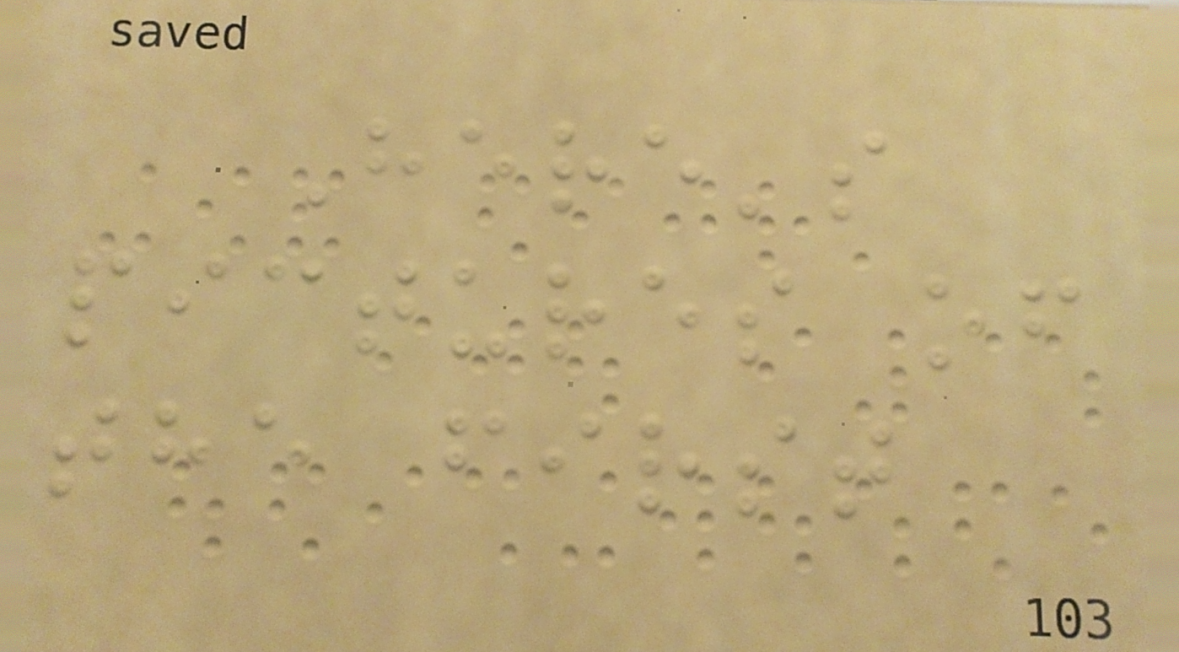Here's
pictures of
the first
